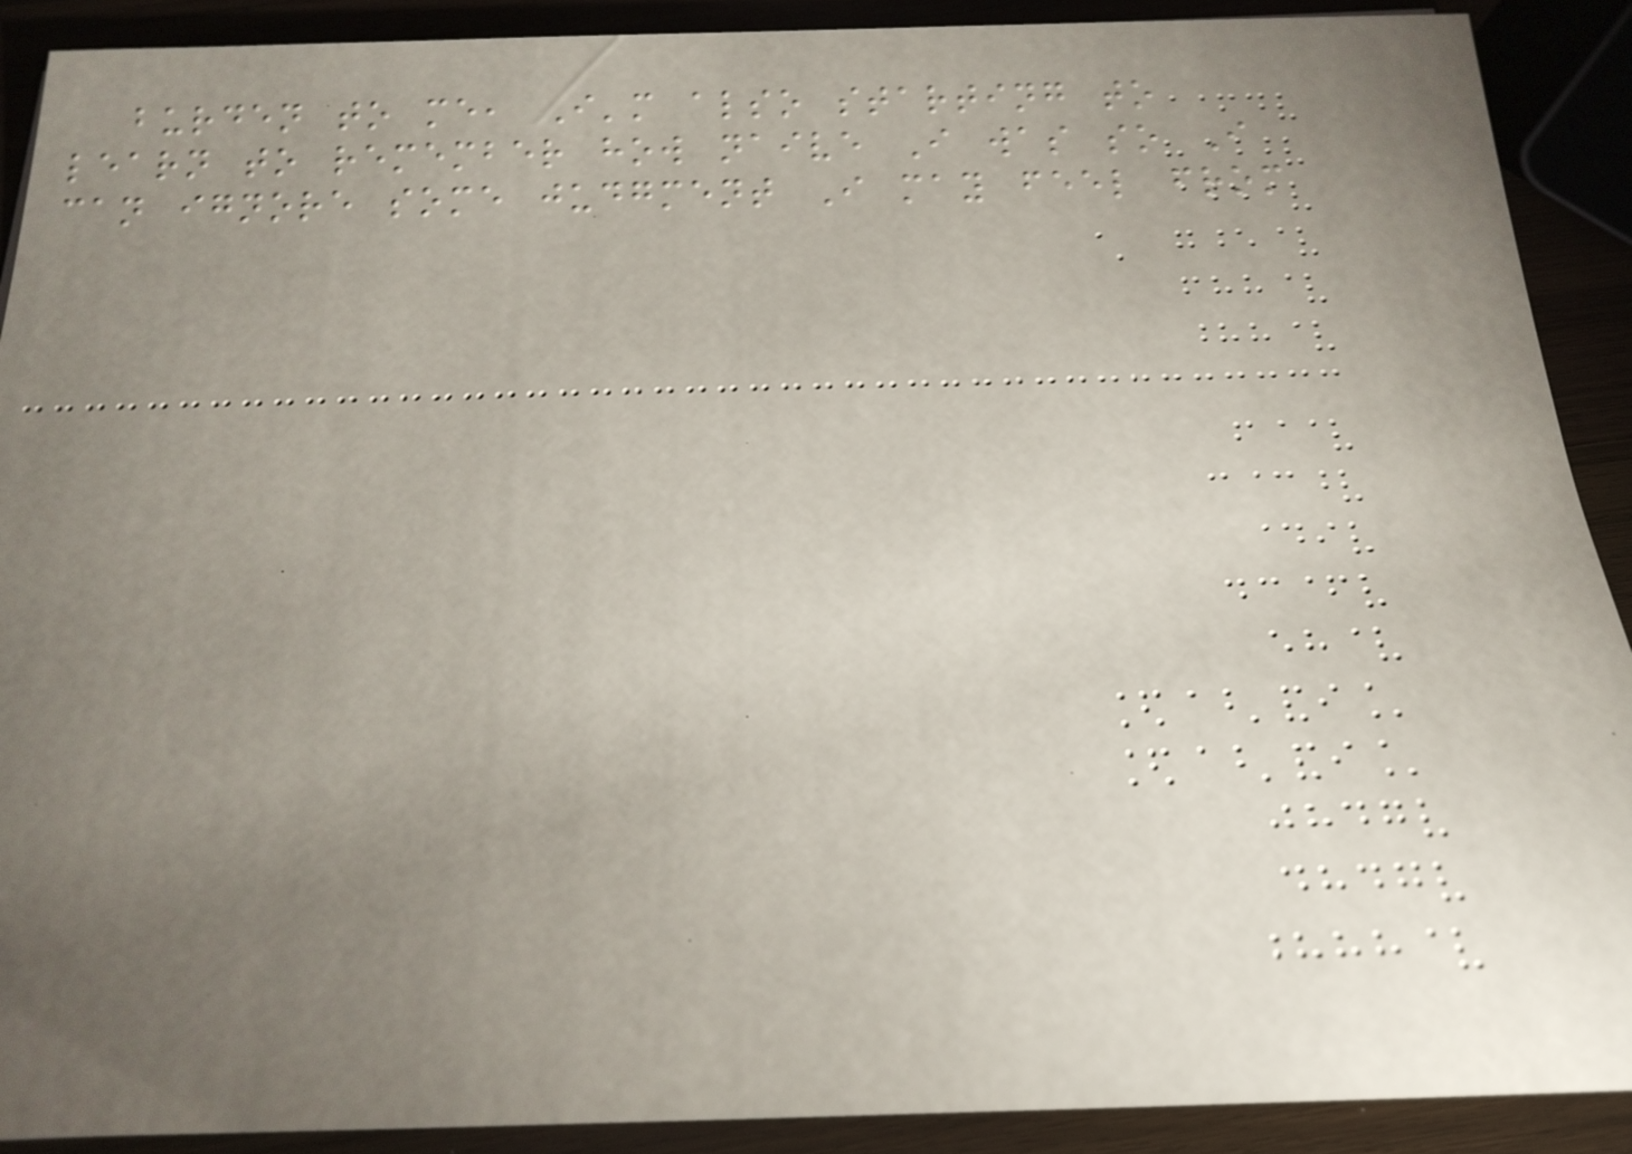burden to me, I'm also starting to
learn to remember how naive I was so I
can ignore some judgment I may feel from
